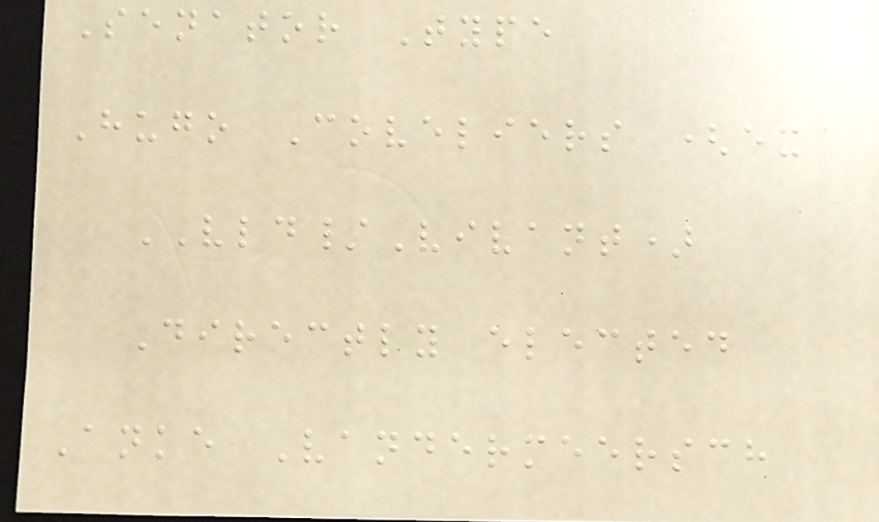Senator Type
Hugo Coveliers (ex
VLD/Vivant)
Directly elected
Anke Vandermeersch
